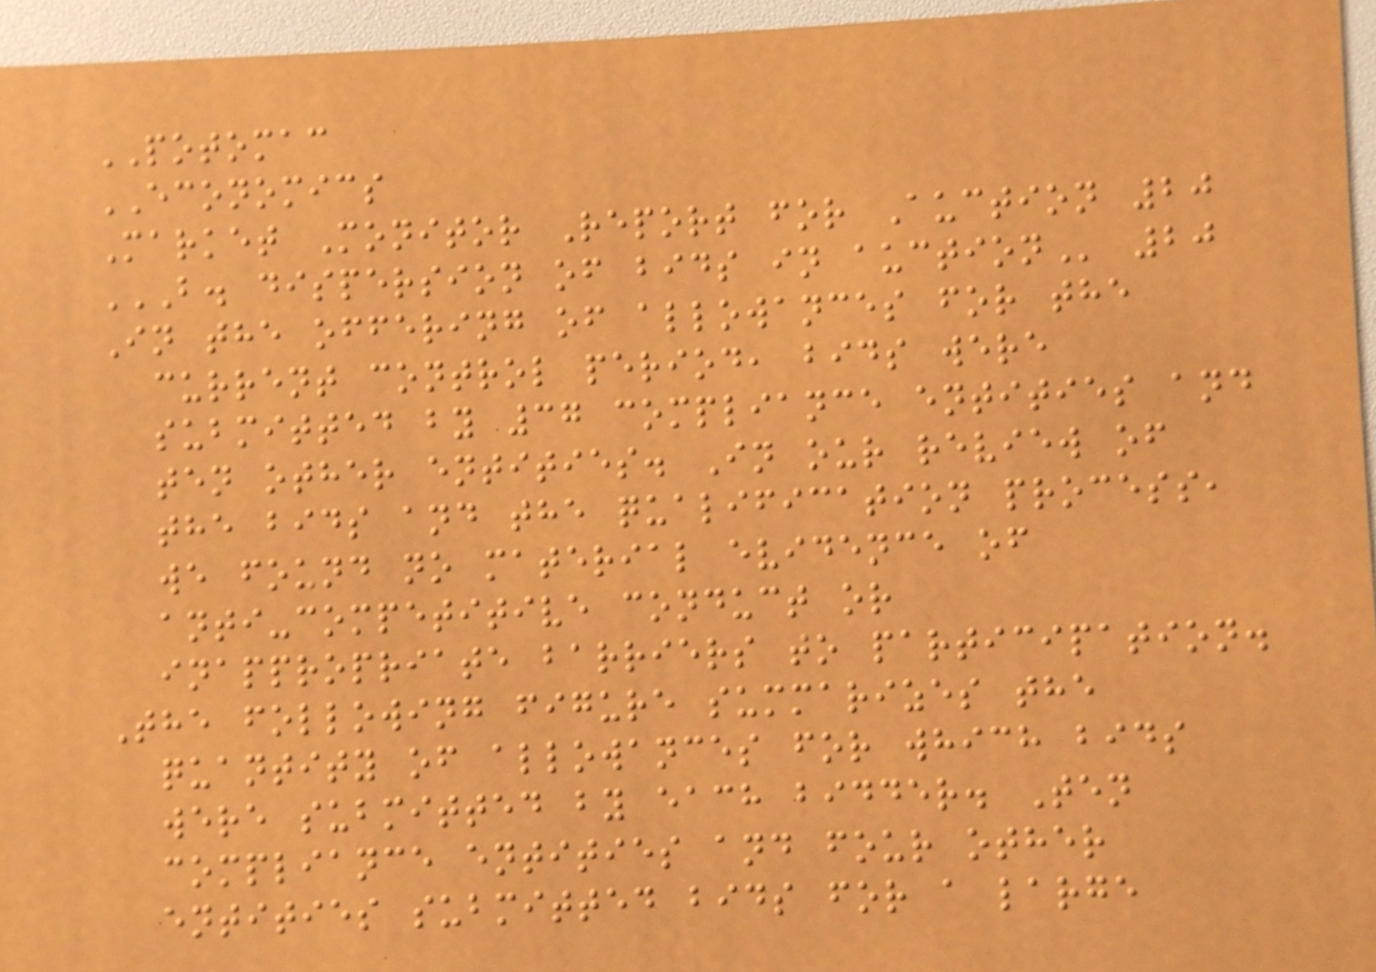POTOMAC
ECONOMICS
Market Monitor Report for Auction 20
B. DISPERSION OF BIDS IN AUCTION 20
In the offering of allowances for the
current control period, bids were
submitted by 37 compliance entities and
ten other entities. In our review of
the bids and the qualification process,
we found no material evidence of
anti-competitive conduct or
inappropriate barriers to participation.
The following figure summarizes the
quantity of allowances for which bids
were submitted by each bidder. Ten
compliance entities and four other
entities submitted bids for a large
